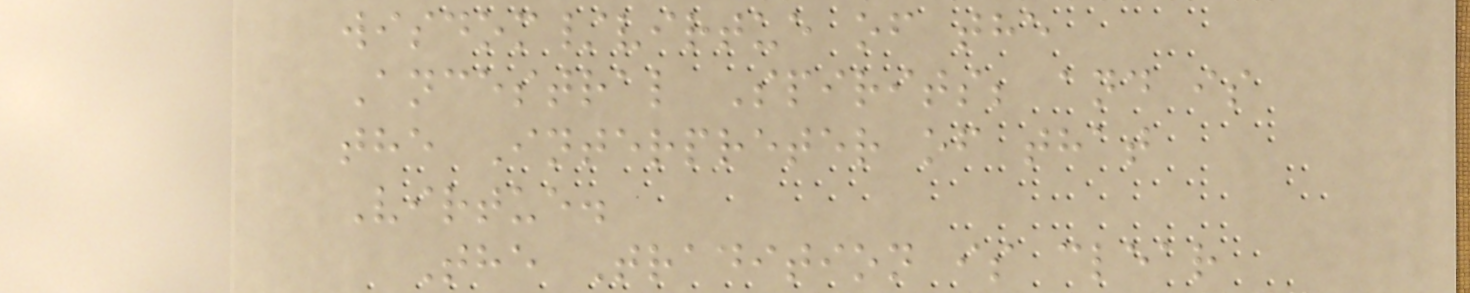wisdom/virtue of the
Ancestral Spirits; and is
the Interpreter of that
Virtue.
The Tradition is clear
